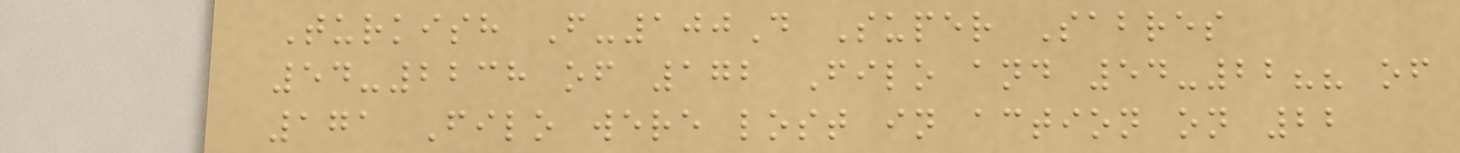Turkish F-100D Super Sabres
54-2238 of 172 Filo and 54-22?? of
171 Filo were lost in action on 22
